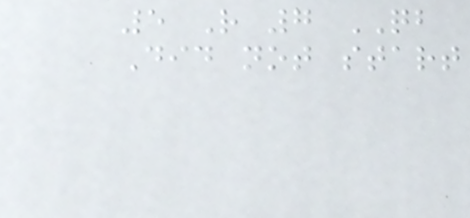5 R 7 QB
Did not start
